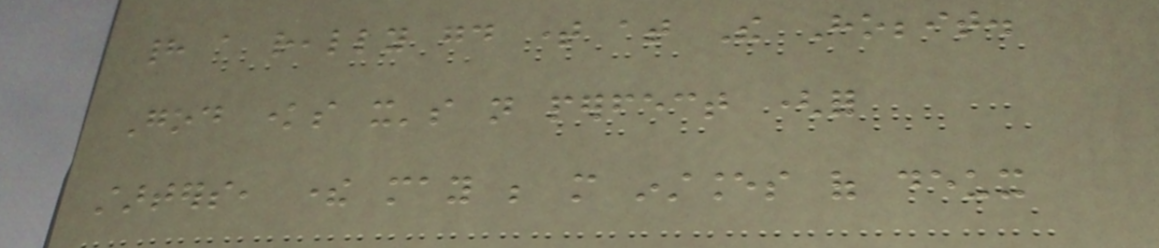had a really good time at The Hobbit.
God knows it's not perfect (for
starters, there may be more instances of deux
